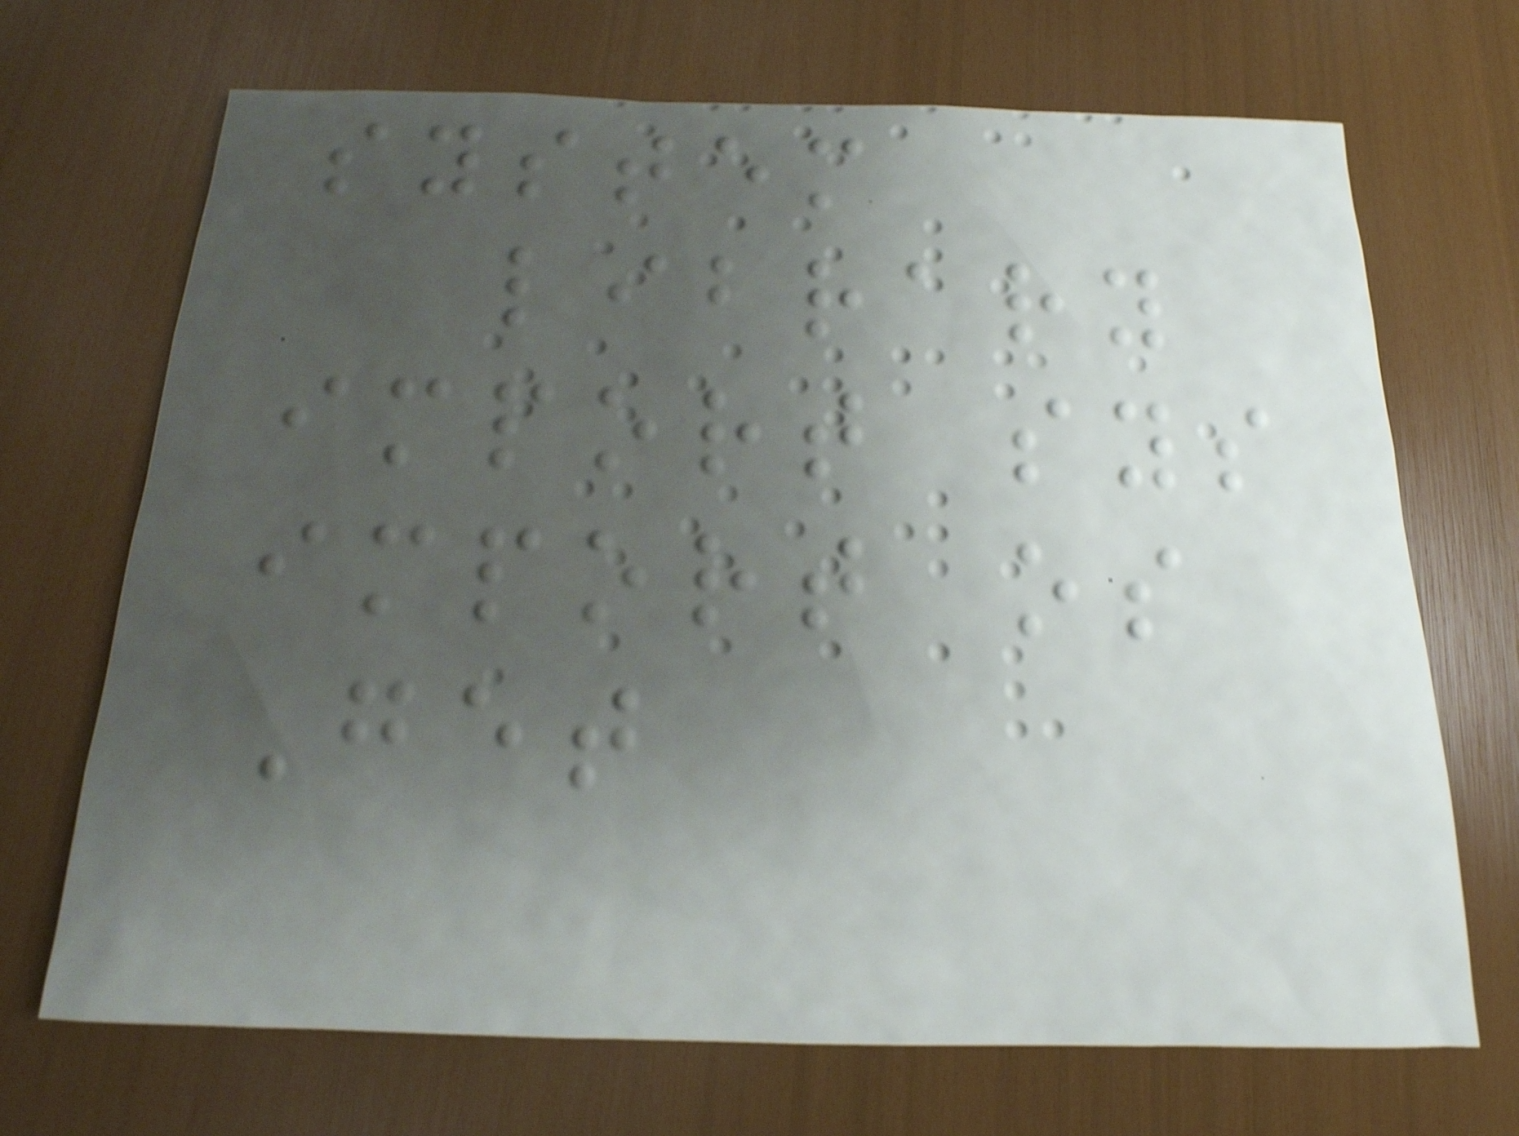system
library
import sys
import os
Get
